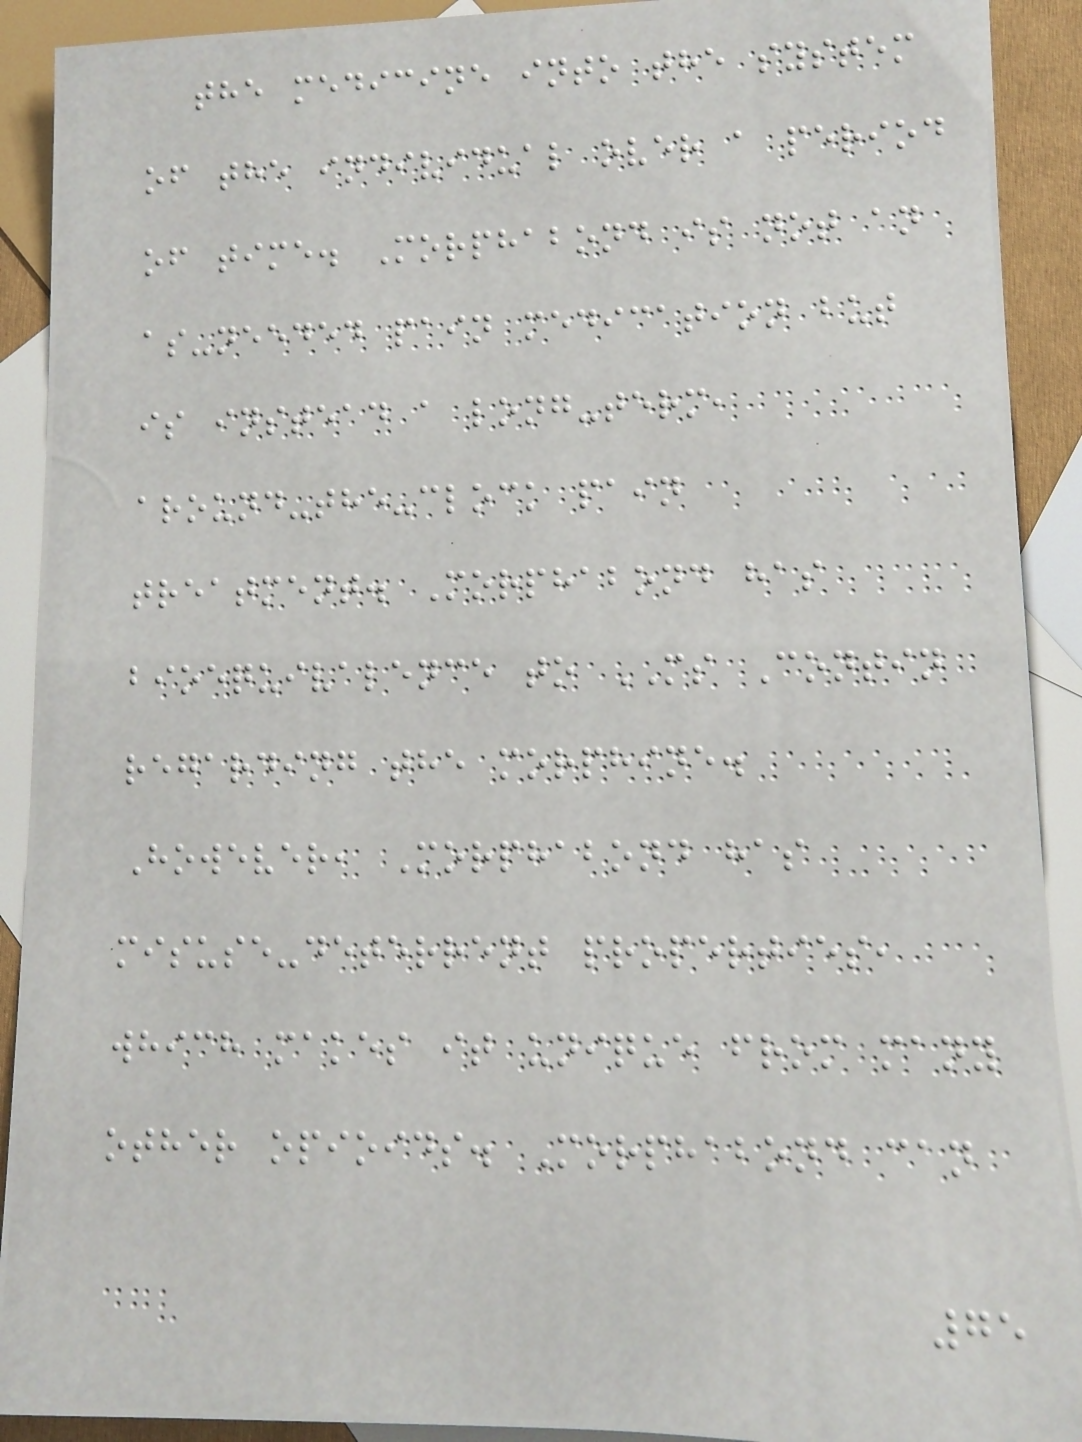the medicine into the system
of the individual over a period
of time. Morphabond is not an
as-needed pain medication but
is instead a long-term,
around-the-clock pain
treatment. Morphabond has
bioequivalence to MS Contin
regarding the morphine.
However, Morphabond has
misuse-deterrent properties,
which makes it unique from many
other opioids. Morphabond can
75
